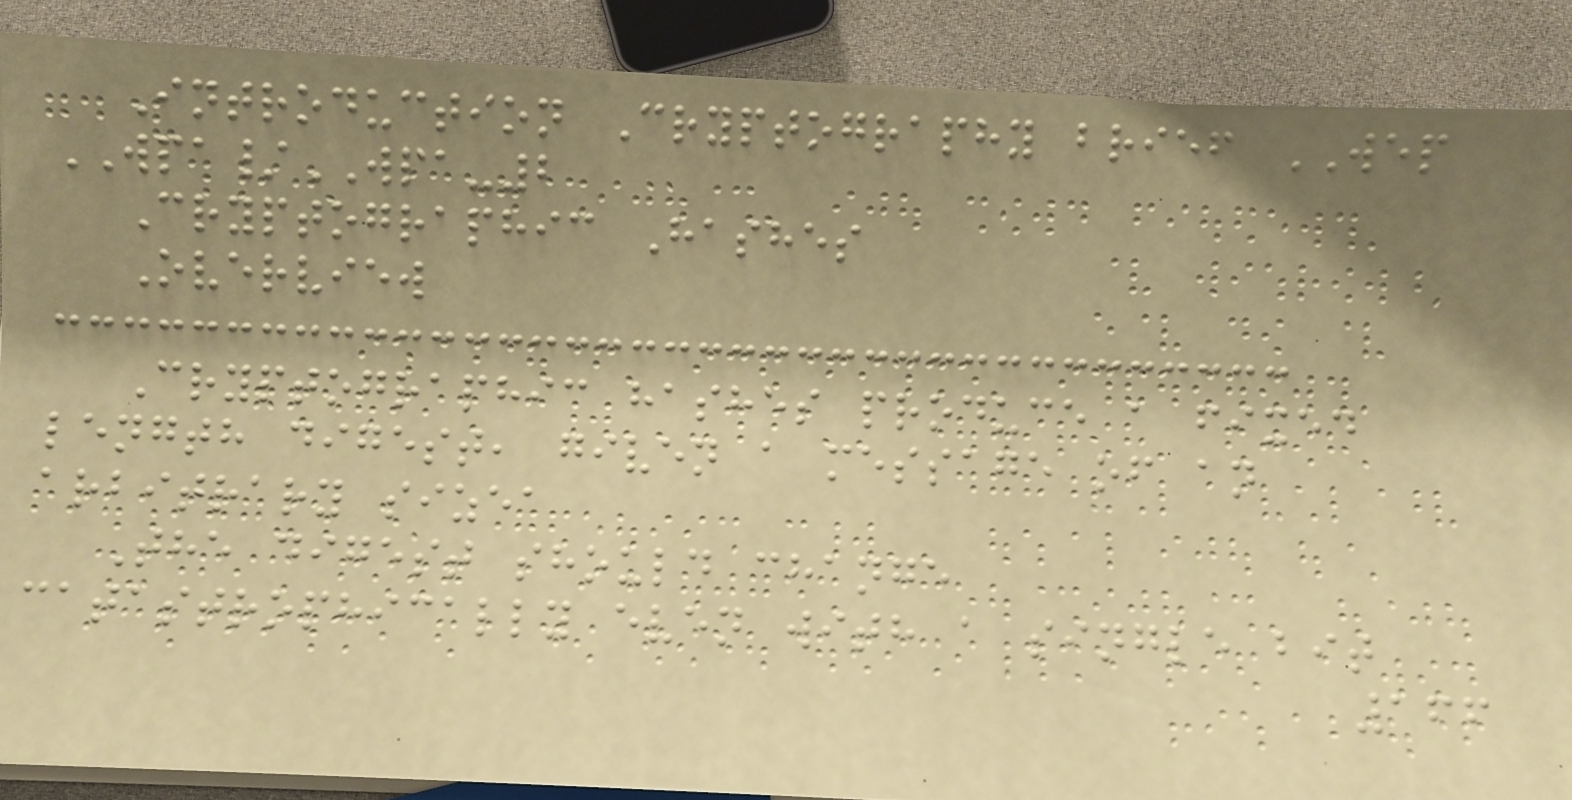Introduction Cryptography brief WEP
WPA/WPA-2
Cryptographic Hashes
Overview
Cryptographic hashes produce a fixed
length digest, given a message of an
arbitrary sizea
The digest should change
catastrophically even with a single bit
166
